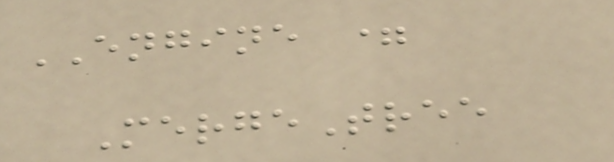ENGINE =
MergeTree
